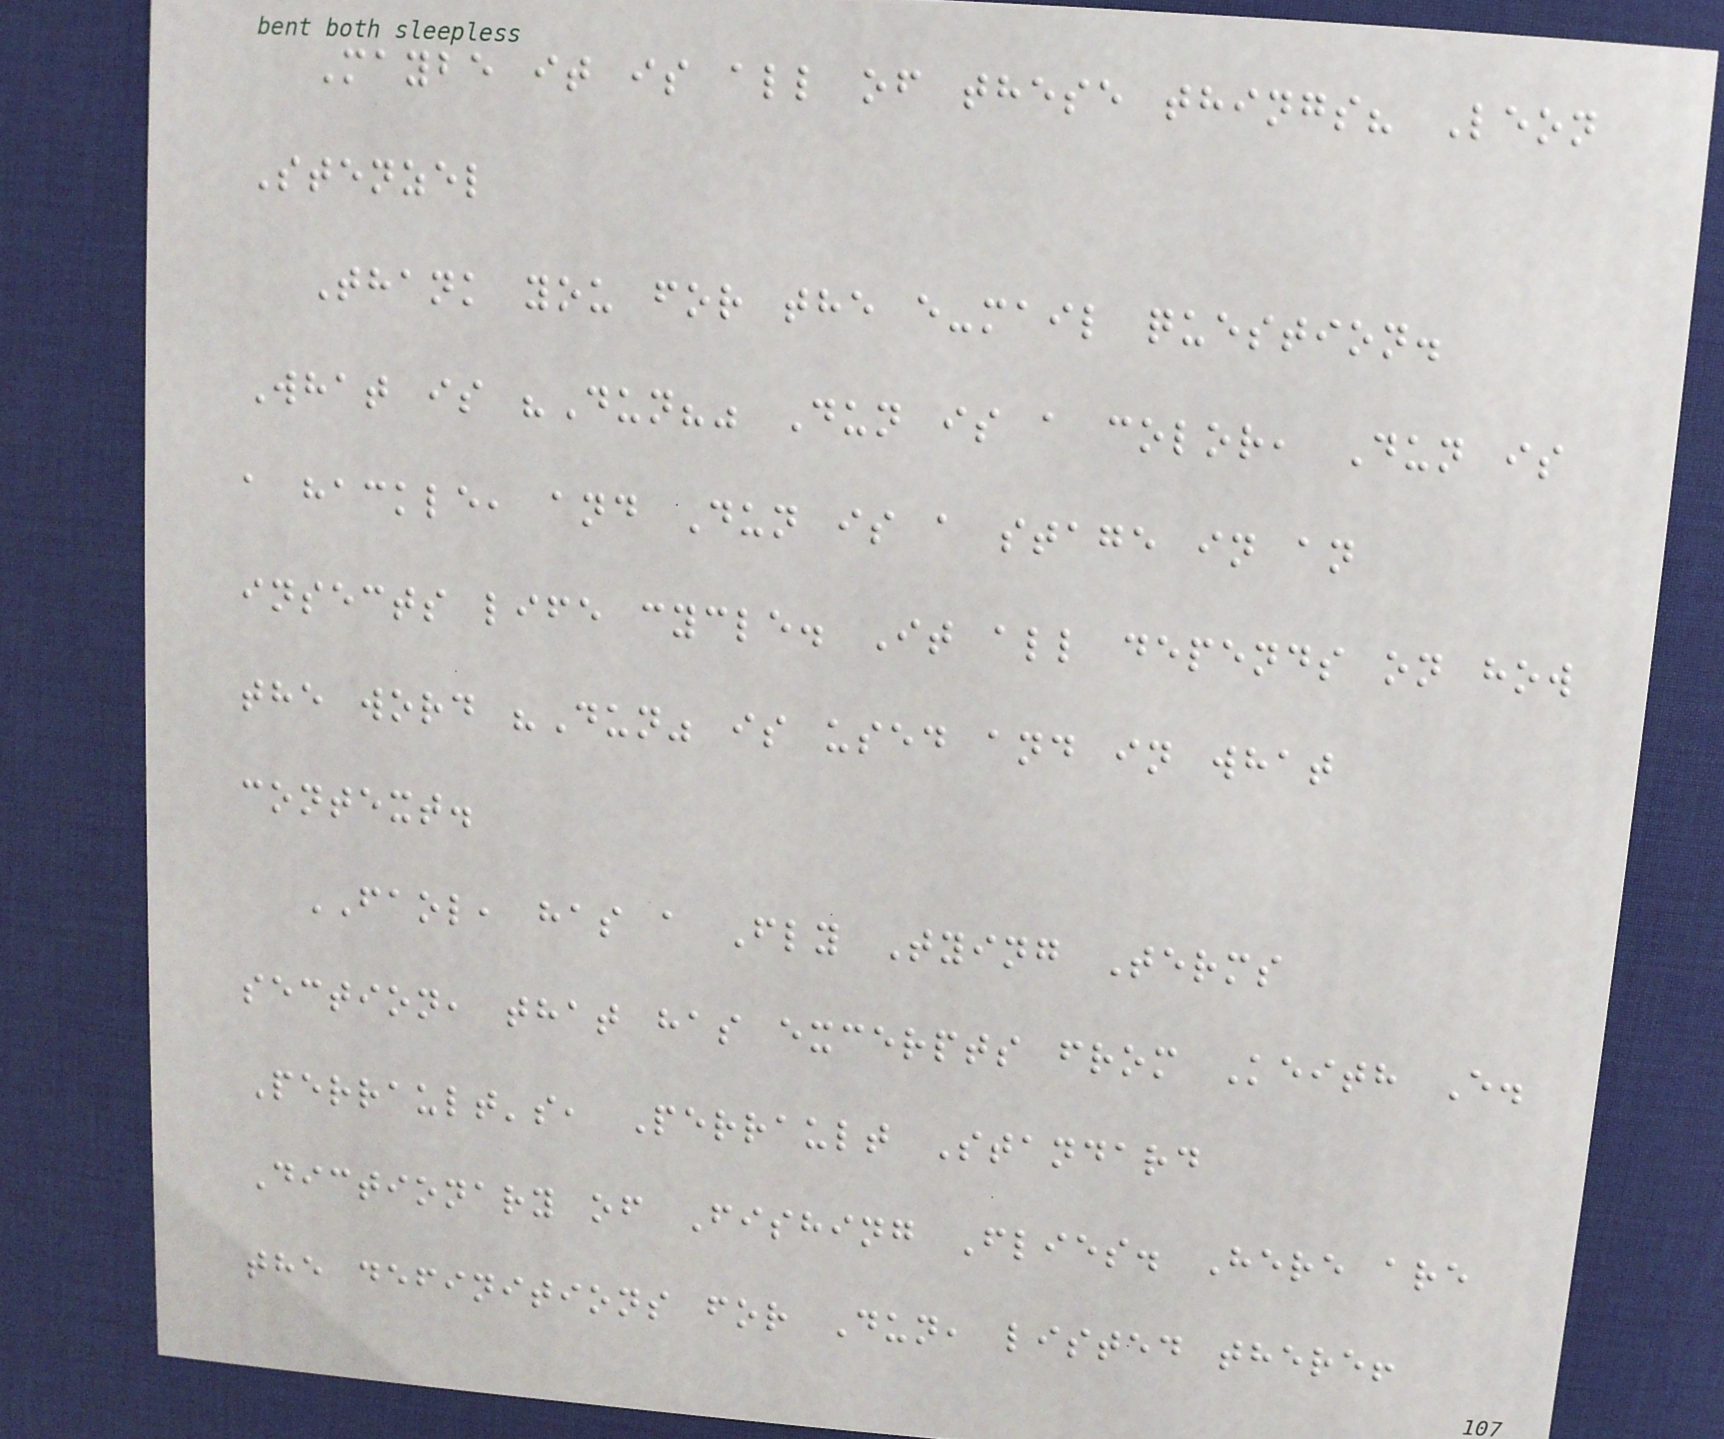Maybe it is all of these things? Leon
Stenzel
Thank you for the e-mail question.
What is "Dun?" Dun is a color, Dun is
a hackle, and Dun is a stage in an
insects life cycle. It all depends on how
the word "Dun" is used and in what
context.
FAOL, has a Fly Tying Terms
section, that has excerpts from Keith E.
Perrault's, Perrault Standard
Dictionary of Fishing Flies. Here are
the definitions for Dun, listed there!
